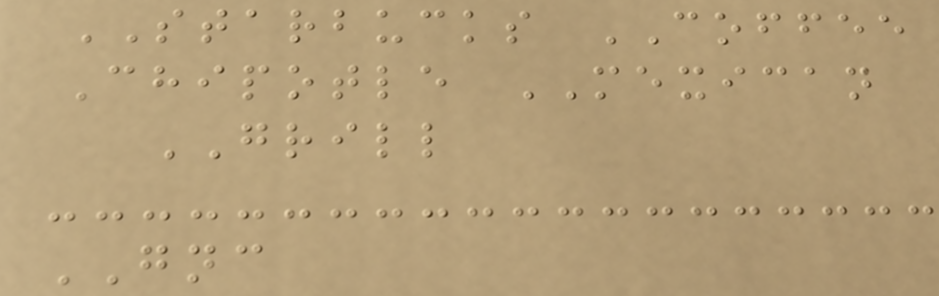STARBUCKS COFFEE
Chipotle MEXICAN
GRILL
GNC
